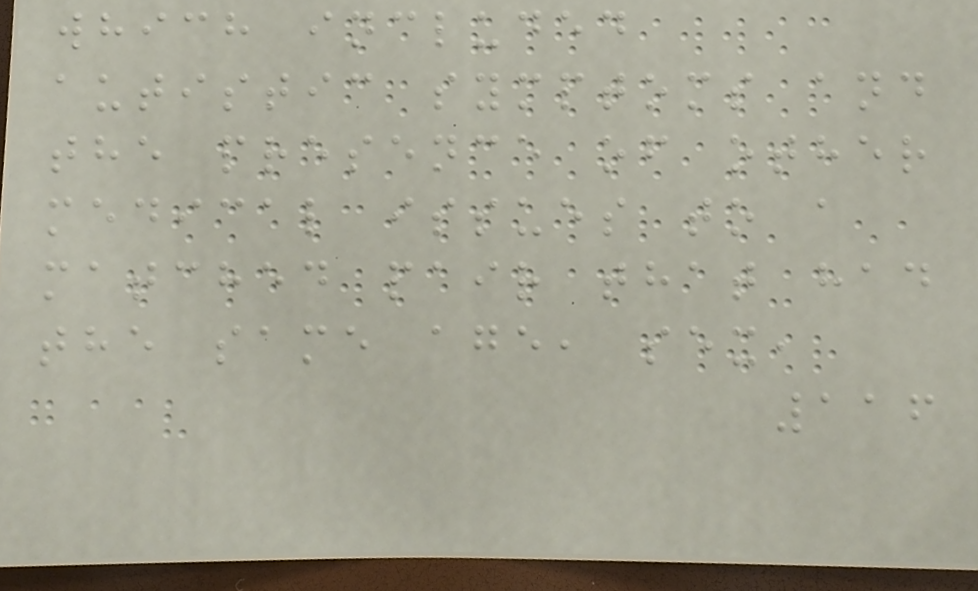which included
autistic symptoms and
the presence of other
medical issues to a
matched pair that had
the same age, sex,
116
